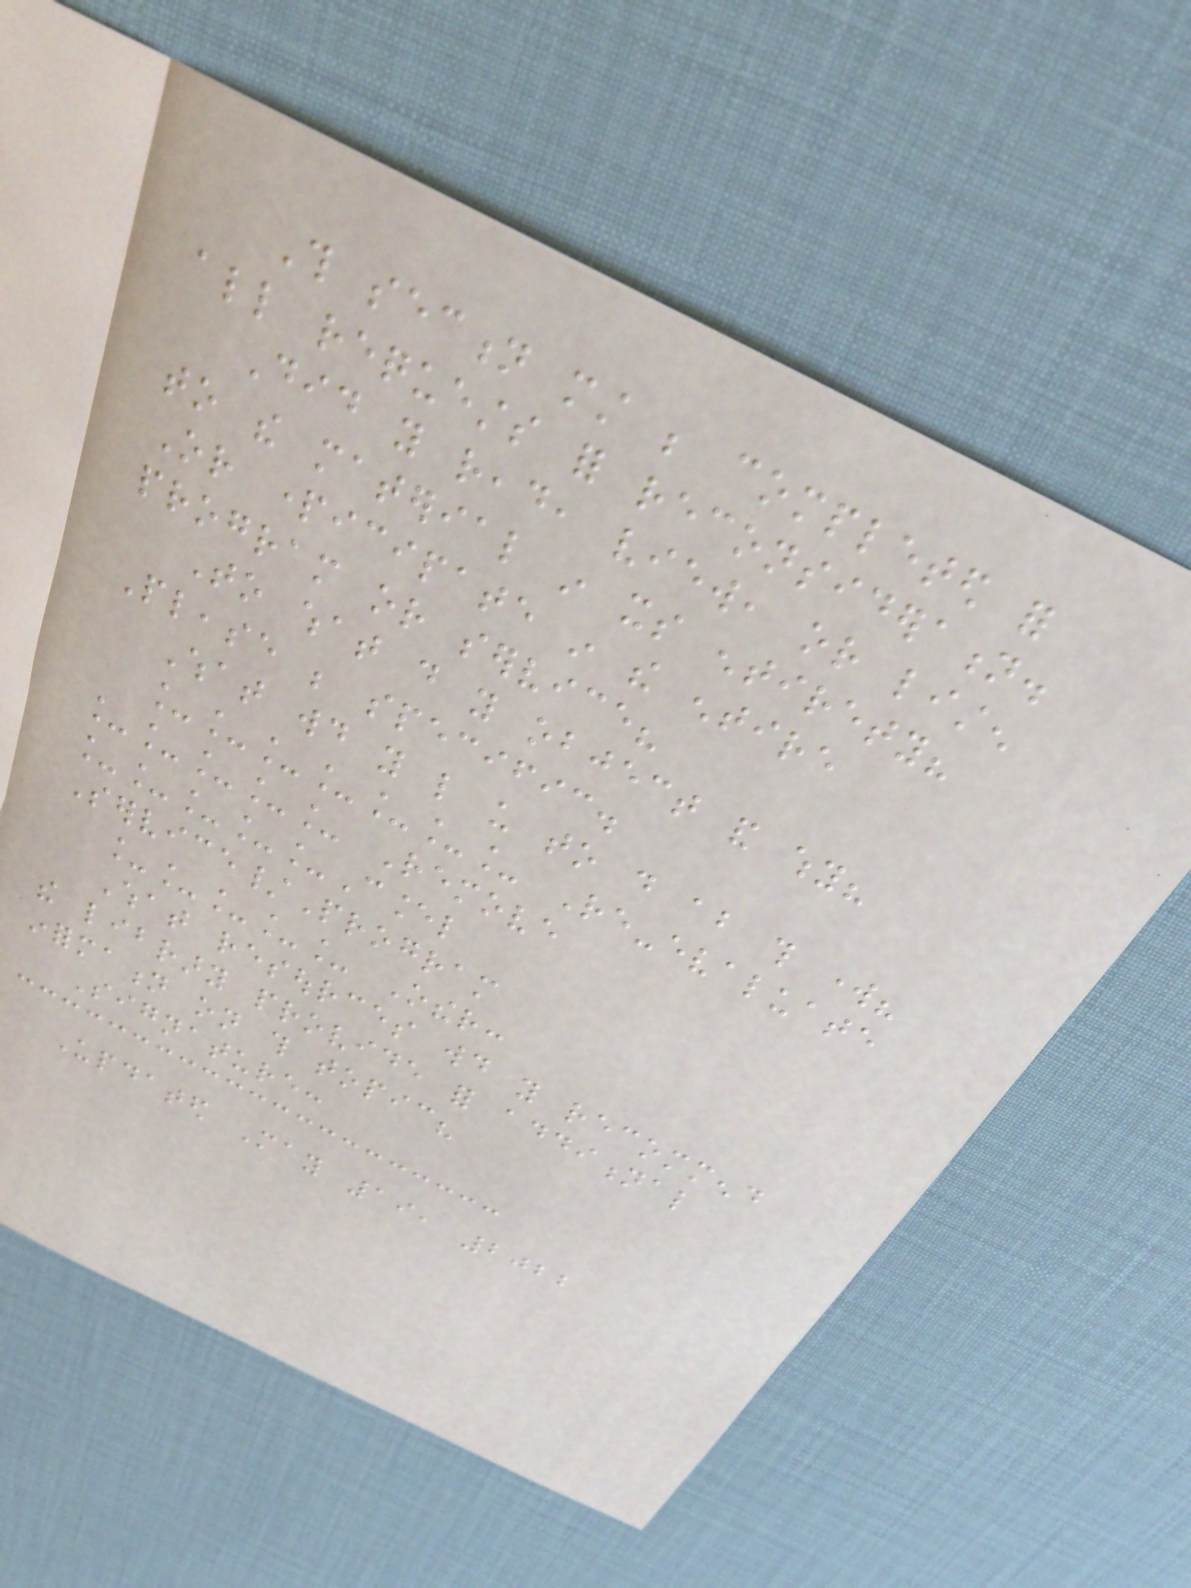This section must be completed for
all requests for reconsideration.
Did you read, view, or listen
to the material in its entirety?
Or participate in the entire
program or service?
To what do you object and why?
Please be specific.
What would you like us to do about this work?
_______ Re-evaluate
_____ Remove
_____Cancel
Service/Program
_____ Other:
What resources would you recommend
the library provide for additional
information on this topic?
Signature:
Updated May 19, 2022
